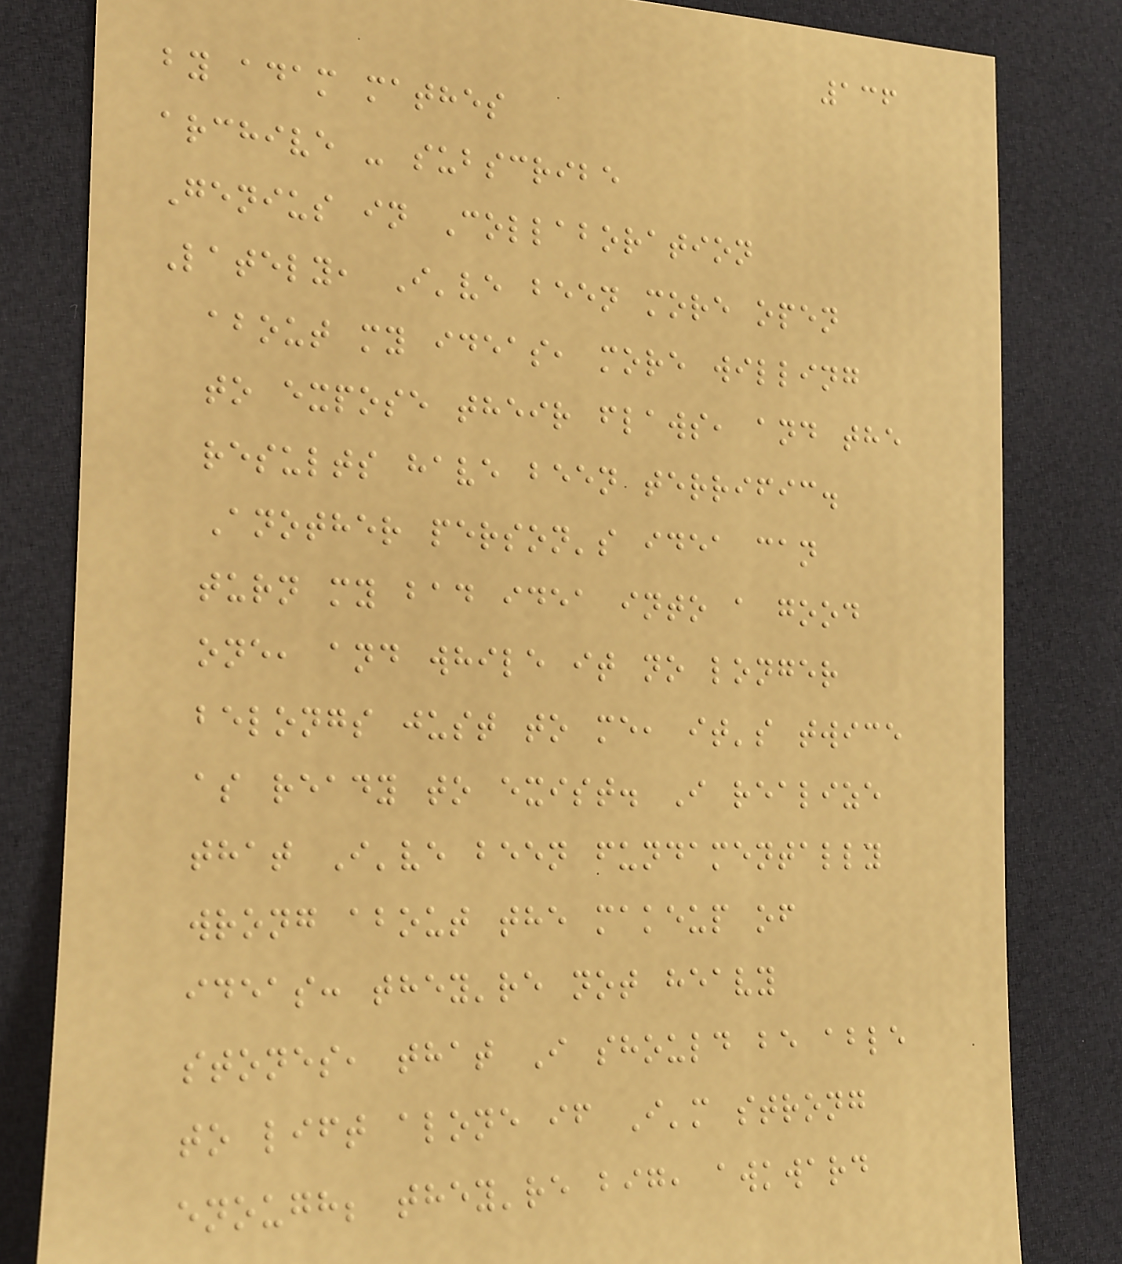136
by adam mathes
archive - subscribe
Genius in Collaboration
Lately, I've been more open
about my ideas, more willing
to expose their flaws, and the
results have been terrific.
Another person's idea can
turn my bad idea into a good
one, and while it no longer
belongs just to me, it's twice
as ready to exist. I realize
that I've been fundamentally
wrong about the makeup of
ideas: they're not heavy
stones, that I should be able
to lift alone if I'm strong
enough; they're big, awkward
